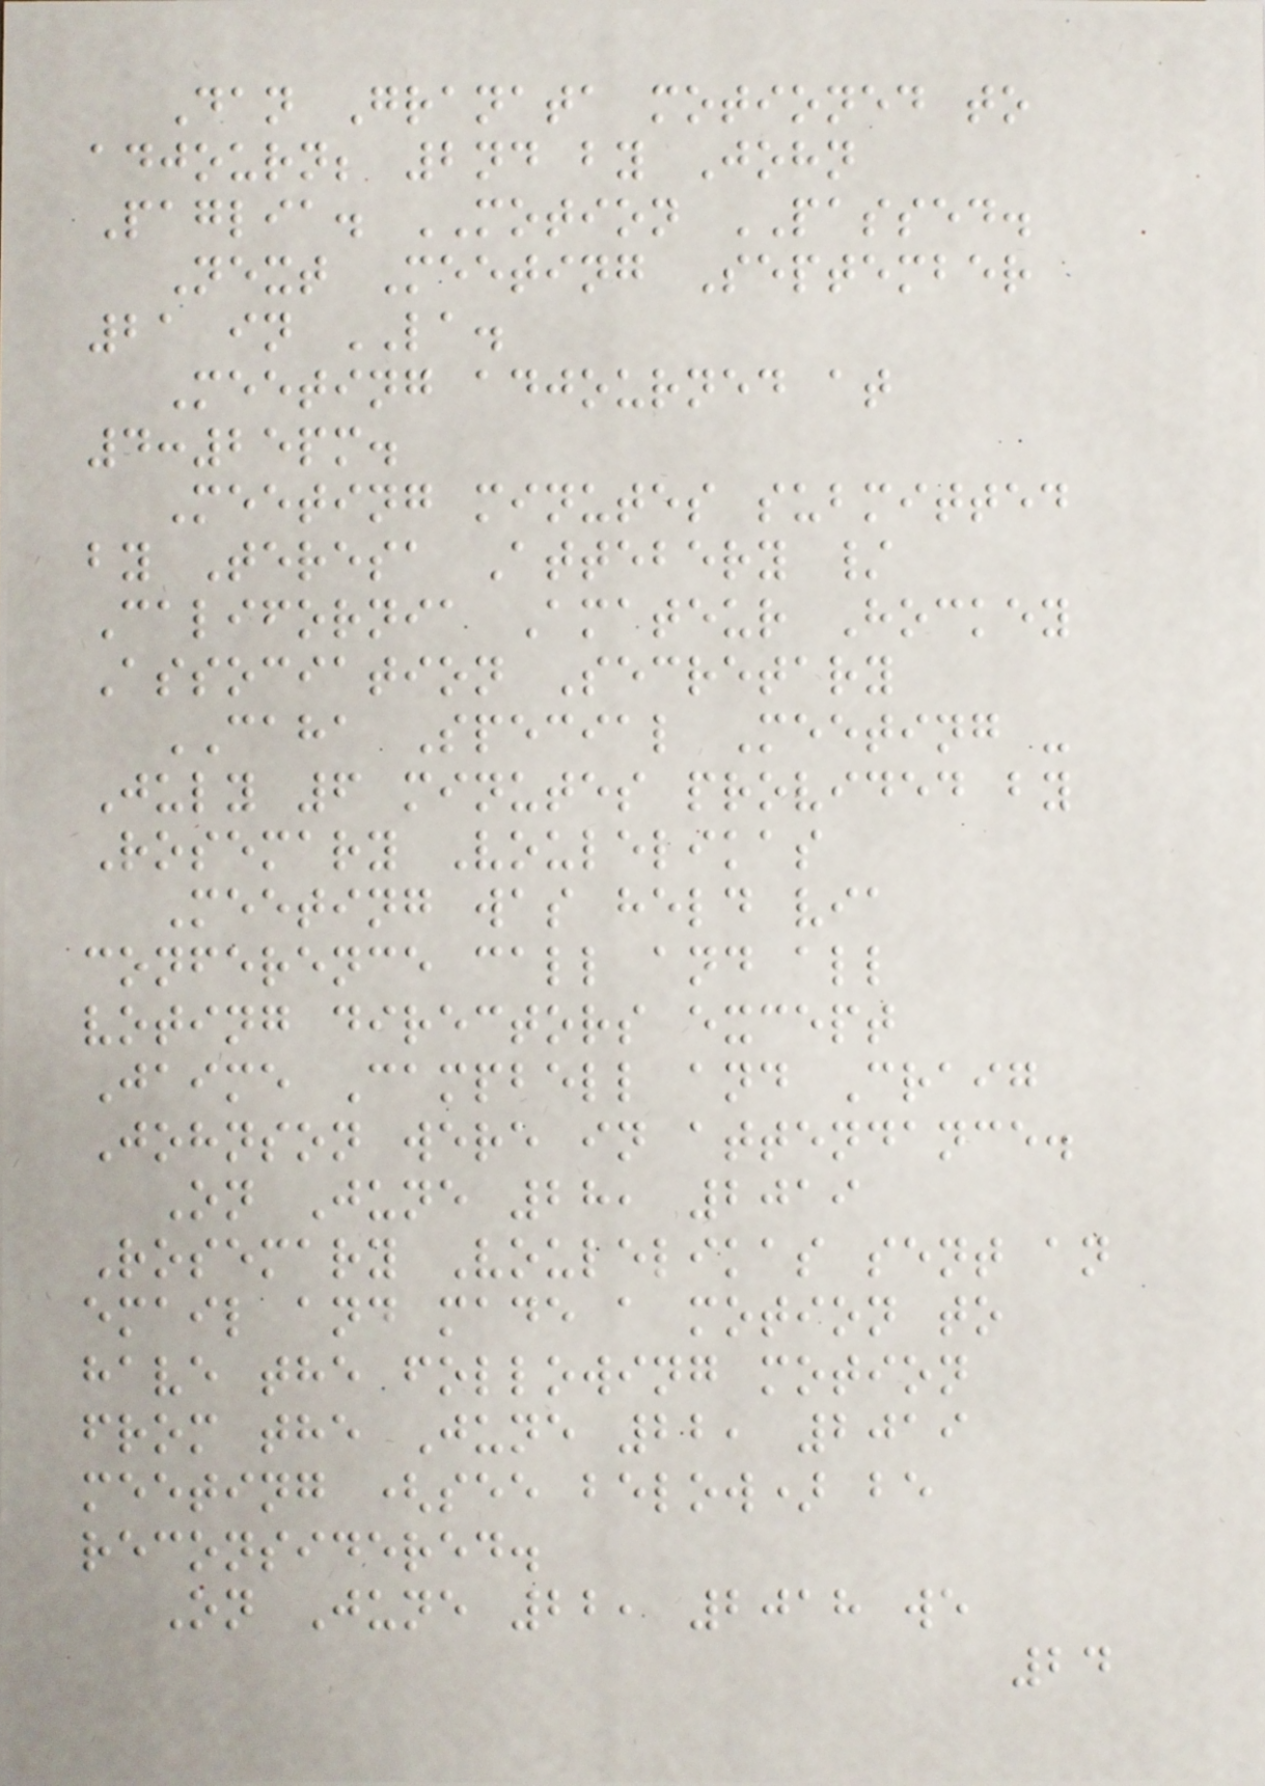Dan Granata motioned to
adjourn; 2nd by John
Paglia. MOTION PASSED.
Next Meeting September
21 in LA.
Meeting adjourned at
4:25pm.
Meeting minutes submitted
by Teresa Attebery /
California Amateur Hockey
Association Secretary
CAHA Special Meeting -
July 6 minutes provided by
Rosemary Voulelikas
Meeting was held via
conference call and all
voting directors except
Jaime Campbell and Craig
Johnson were in attendance.
On June 28, 2019
Rosemary Voulelikas sent an
email and made a motion to
have the following motion
from the June 22, 2019
meeting (see below) be
reconsidered.
On June 22, 2018 we
24
